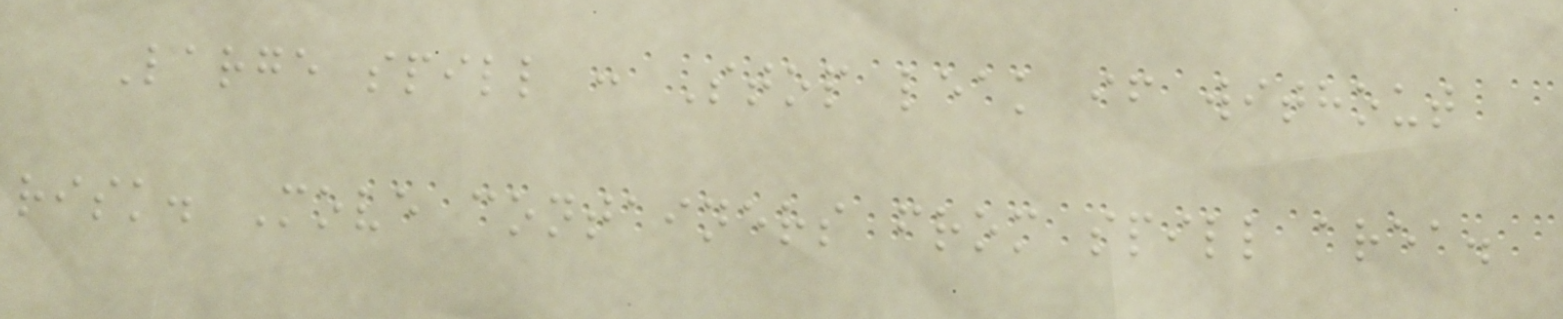Large spill : Stop leak if without
risk. Move containers from spill area.
